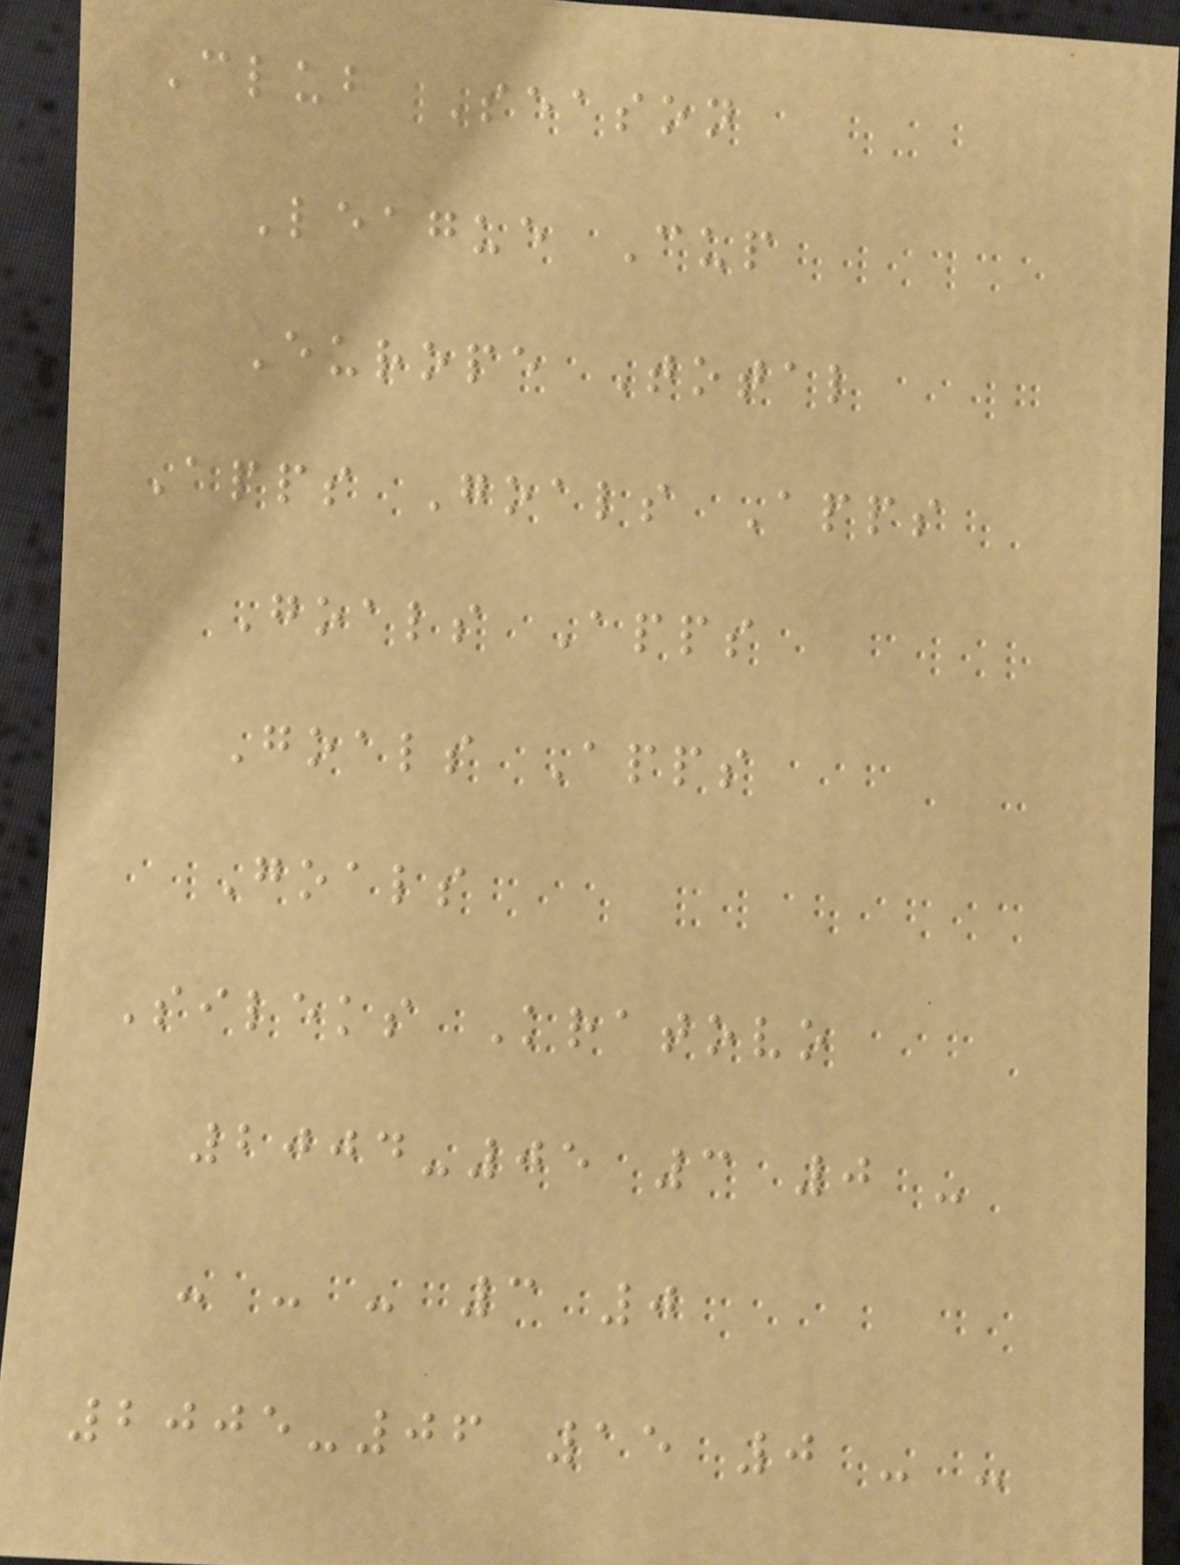Club Season
League Cup
Europe Total
Apps Goals Apps
Goals Apps
Goals Apps
Goals
Sileks Kratovo
2004-05 3 0 -
- - - 3 0
2005-06 15 0 - -
